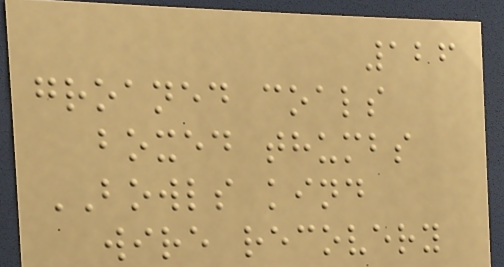126
groaned coals
boxed thumbs
BOWLS kind
wire recovery
